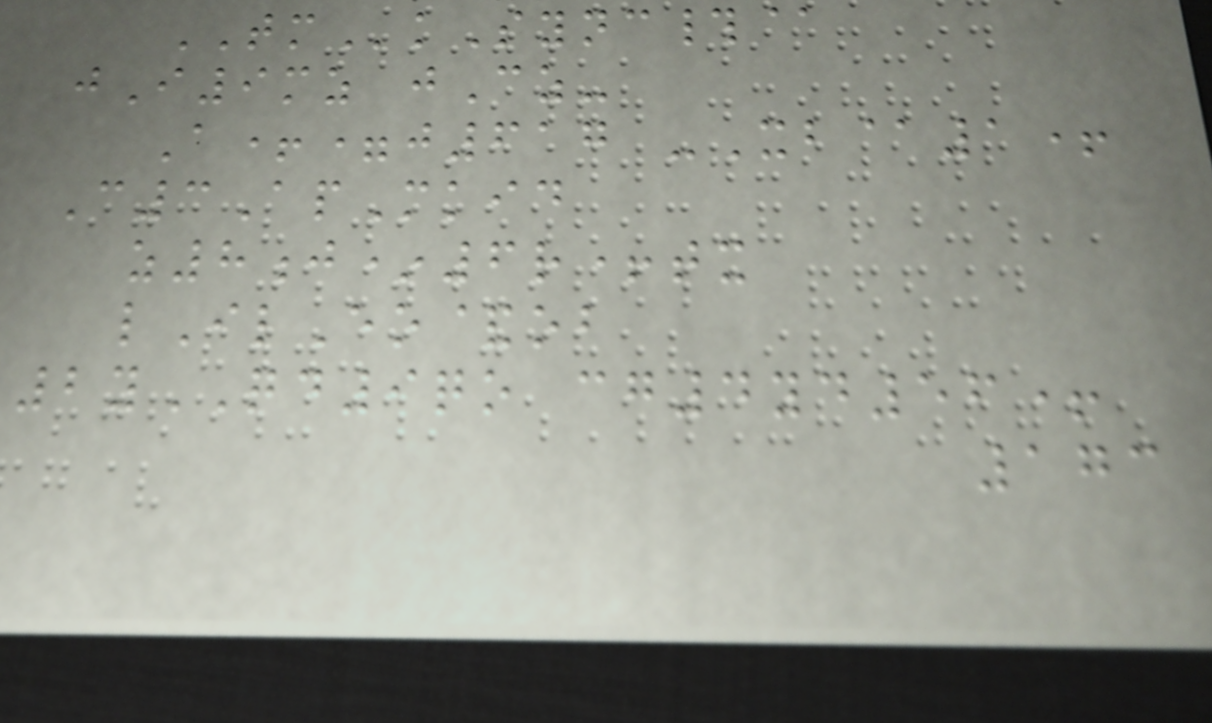TMkSync#@
jI9mz jCz-
A+=j617 -Xb@1+
C3ApMkid
z8j*6r+tx
lIlEo&ob
2yQD9qo cg4yd56+
173
